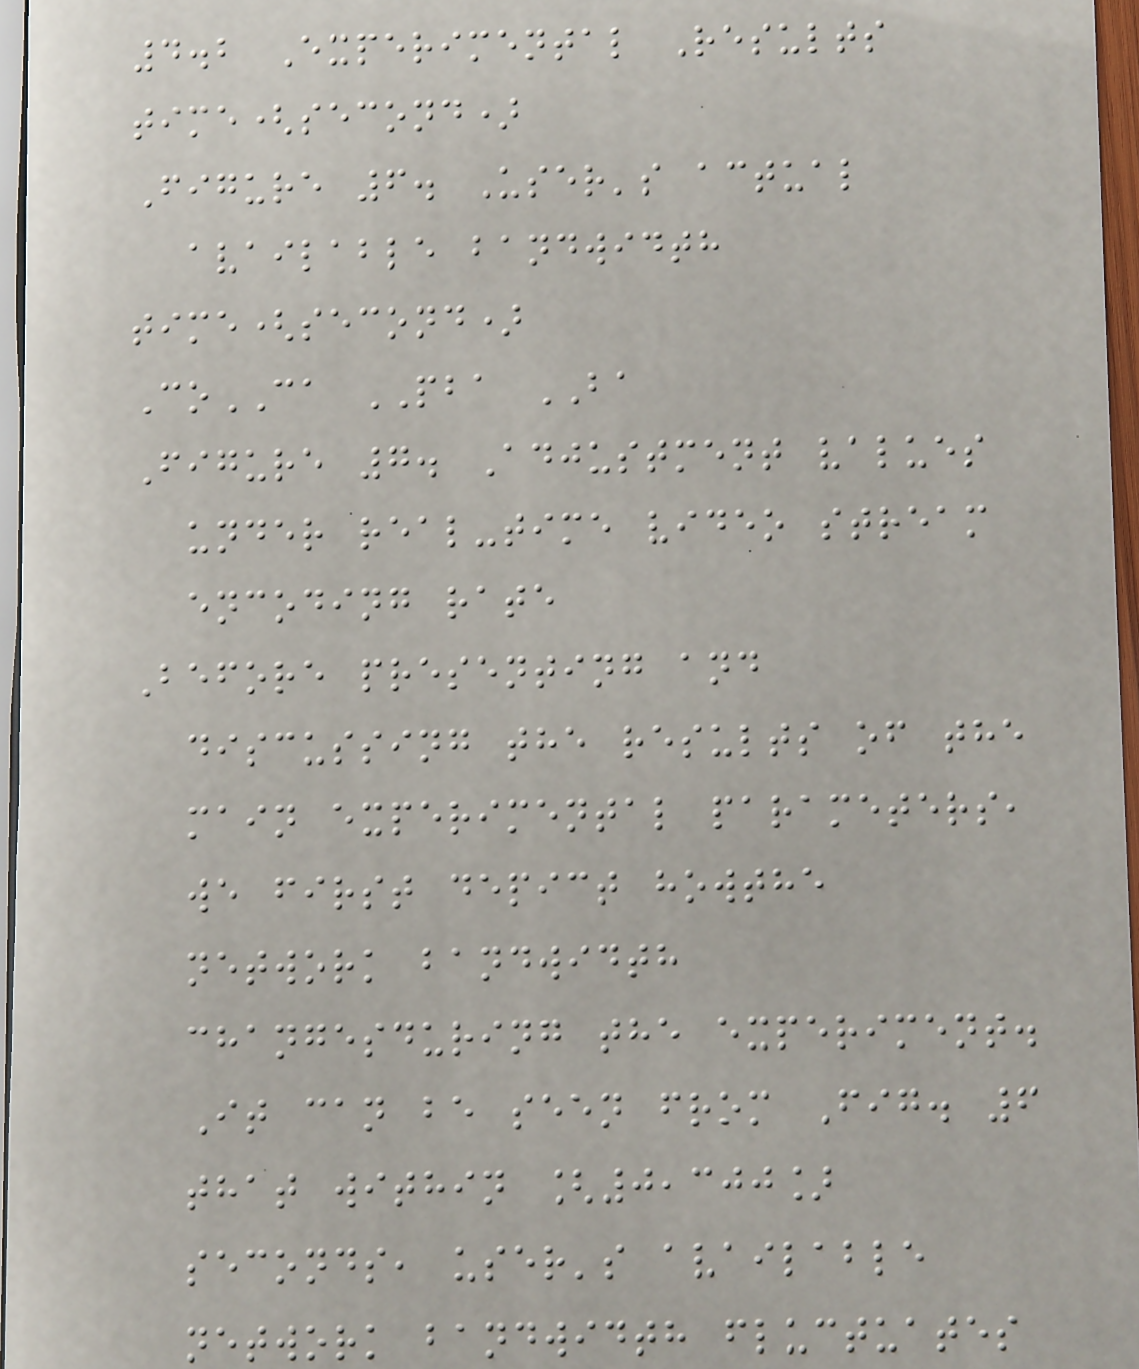4.2 Experimental Results
time(second)
Figure 6. User's actual
available bandwidth
time(second)
CoCA PBA BA
Figure 7. Adjustment values
under real-time video stream
encoding rate
Before presenting and
discussing the results of the
main experimental parameters,
we first depict howthe
network bandwidth
changesduring the experiment.
It can be seen from Fig. 6
that within [0,300]
seconds, user's available
network bandwidth fluctuates
